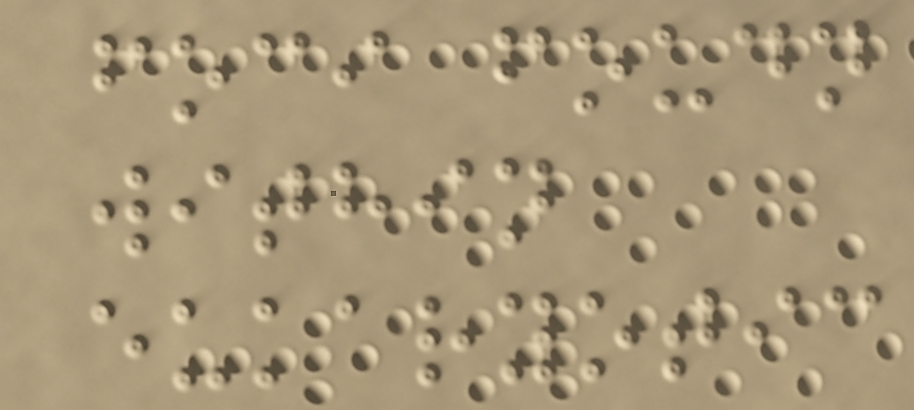foci foudn
within
eukaryotic
